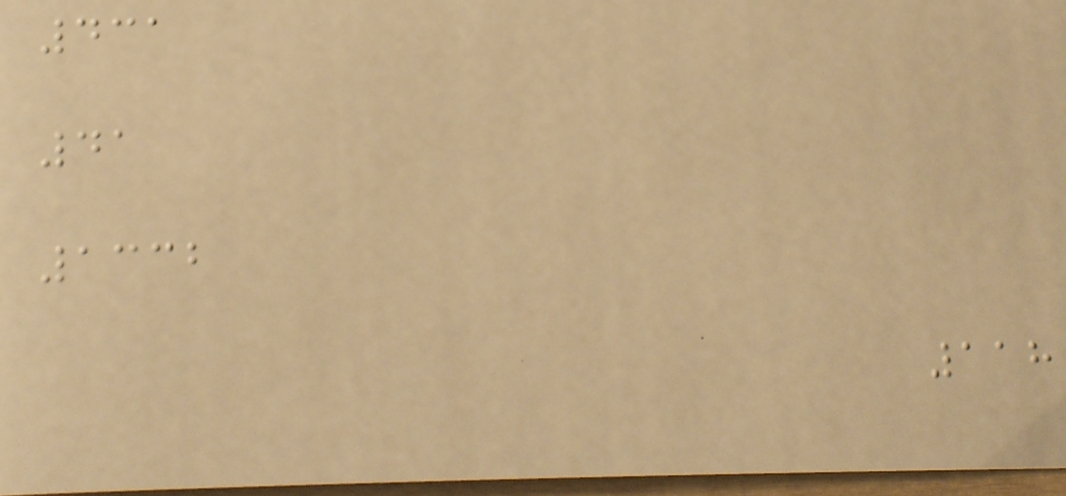431
41
1332
118
